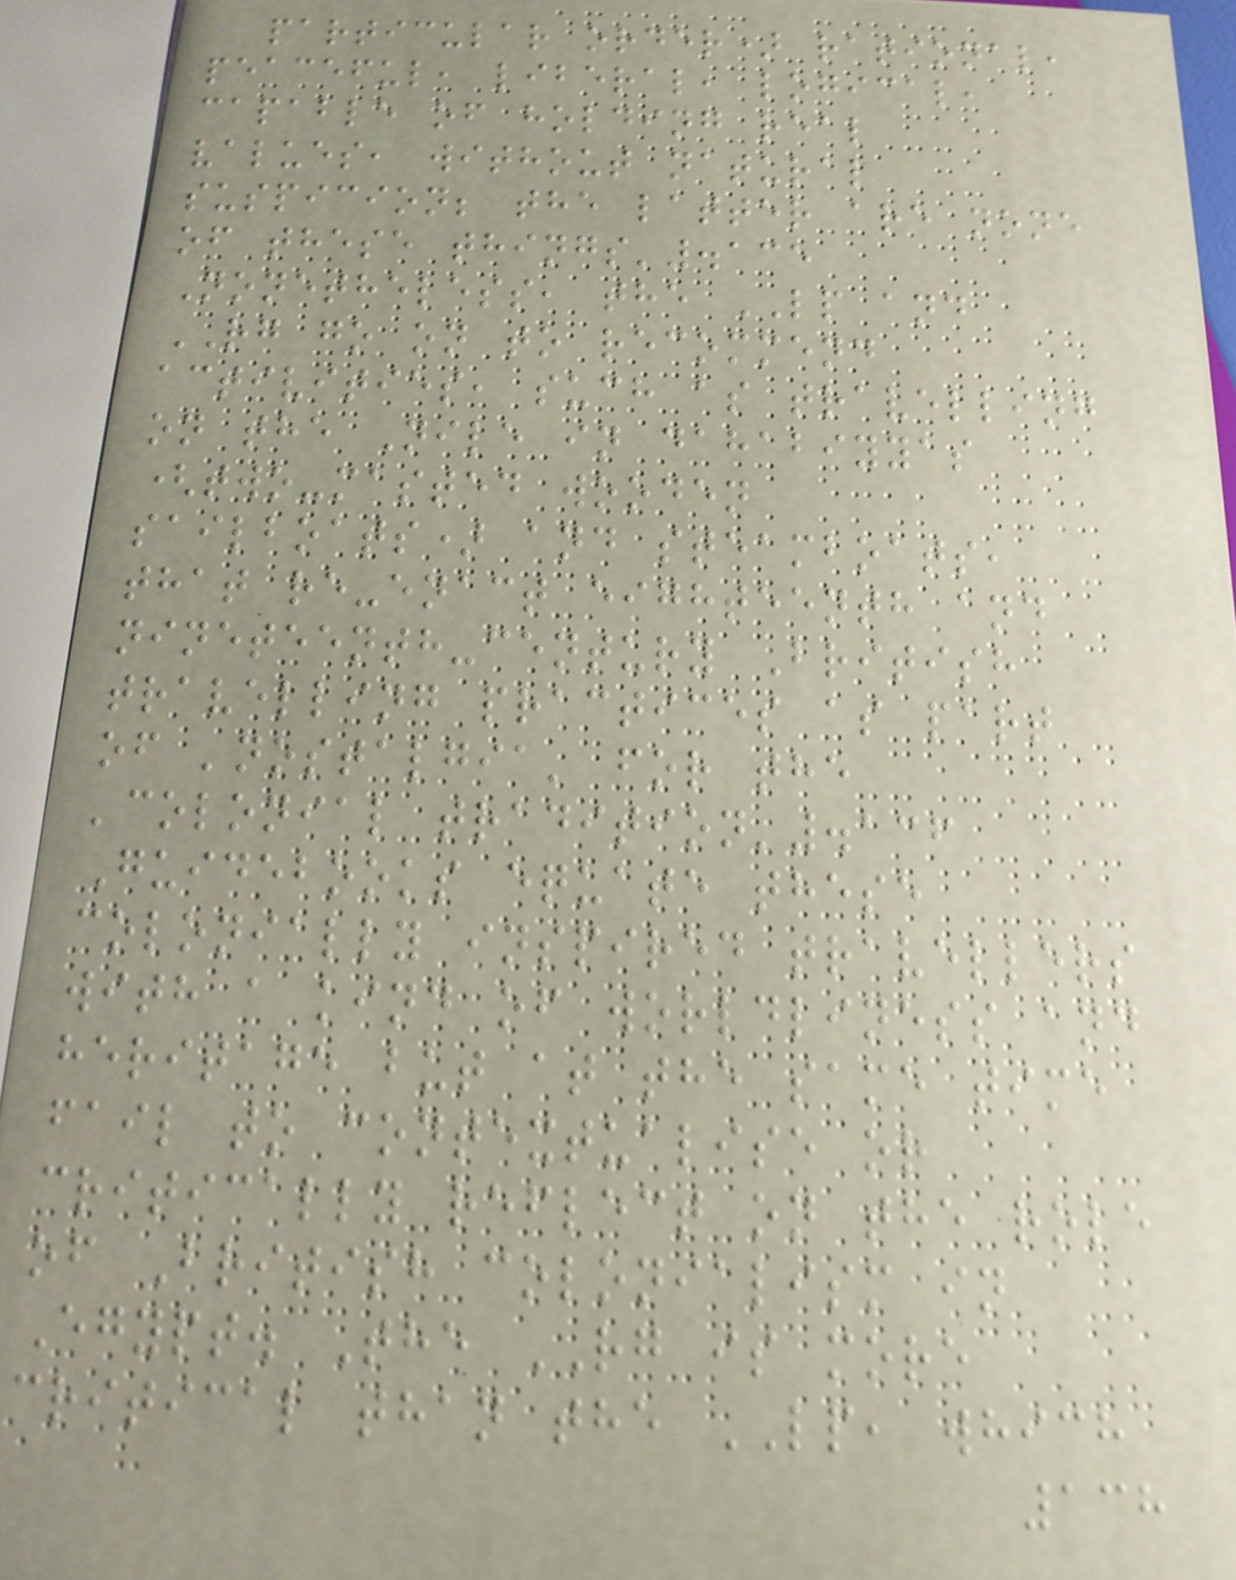particular order) rational,
peaceful, liberal, logical,
capable of holding real
values, without natural
suspicion; the latter are none
of these things'.135
Nonetheless, the LP and
RG go on to recommend
activities, such as travelling
on the Nile in dahabiyyas
(two-masted wooden
sailboats) and steamboats,
that re-enact eighteenth and
nineteenth-century British
travelling practices as part
of 'nostalgia' for the
'colonial tradition'.136
Guidebooks equate these
colonially inspired travellers
with a kind of worldliness and
heritage but at the same time
fail to contextualise or
critically reflect on the role
of British colonialism in
Egypt. The RG is more
critical than the LP, which
138
